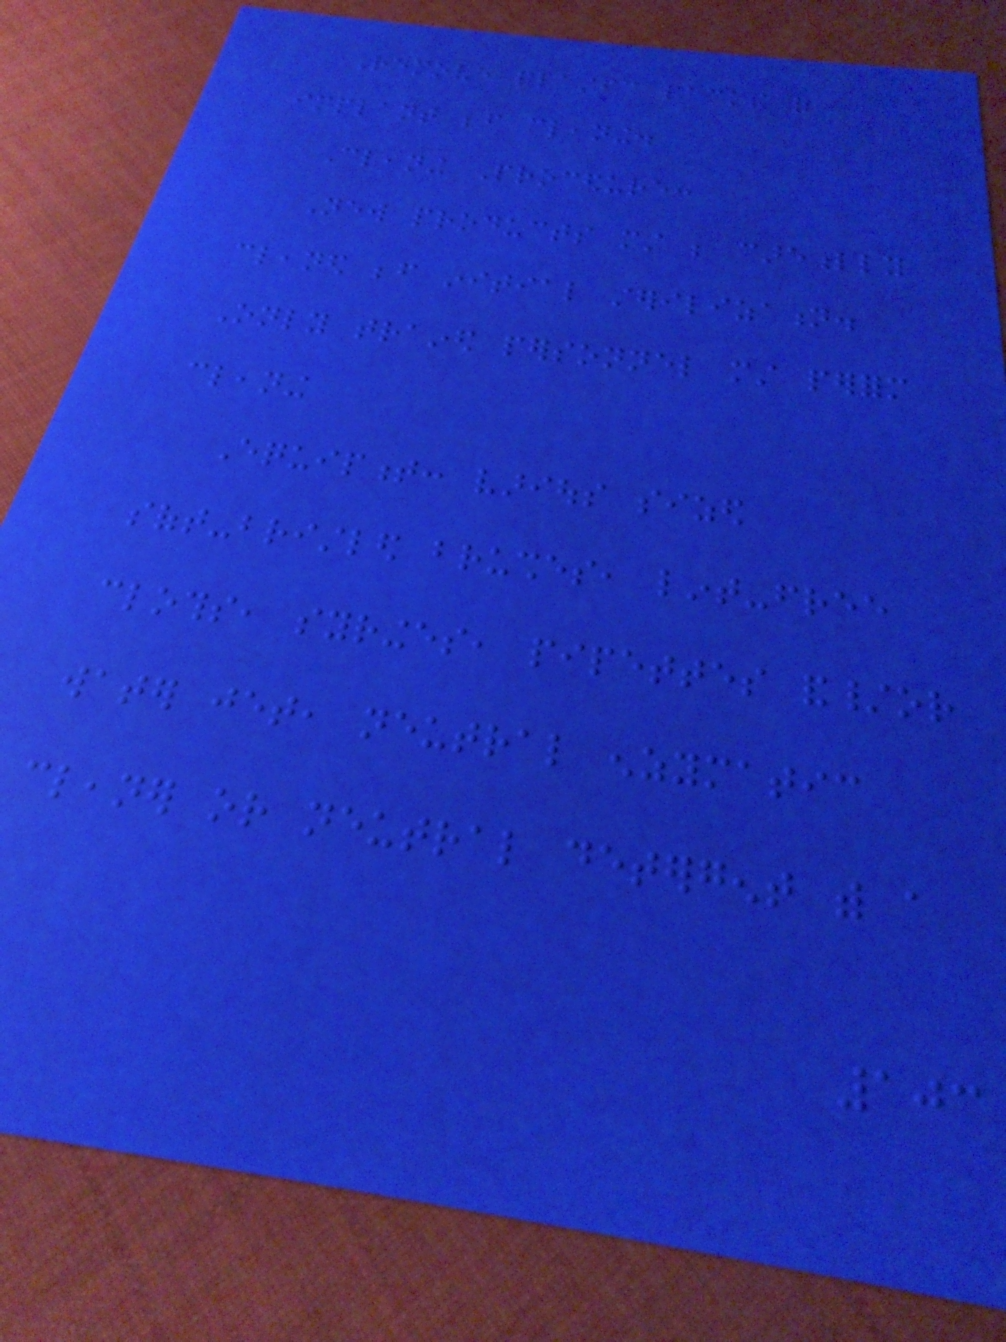Remove plastic packing of
implant before cleaning.
Cleaning Procedure:
New products must be carefully
cleaned before initial sterilization.
Only trained personnel must perform
cleaning
Equipment: various sized
soft-bristled brushes, lint-free
cloths, syringes, pipettes and/or
water jet, neutral enzymatic
cleaner or neutral detergent with a
103
